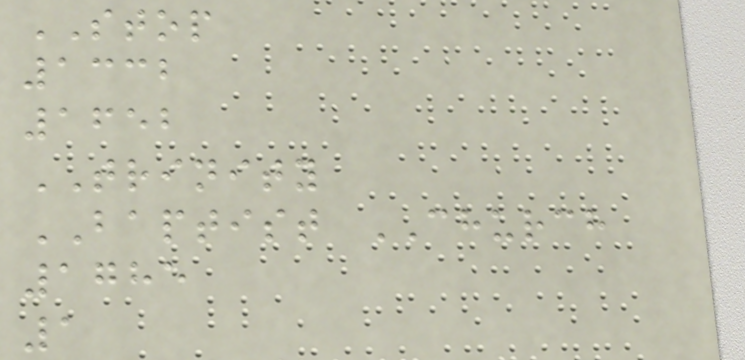STOP
1332
1652
TRINITY
BAPTIST CHURCH
1785
1
